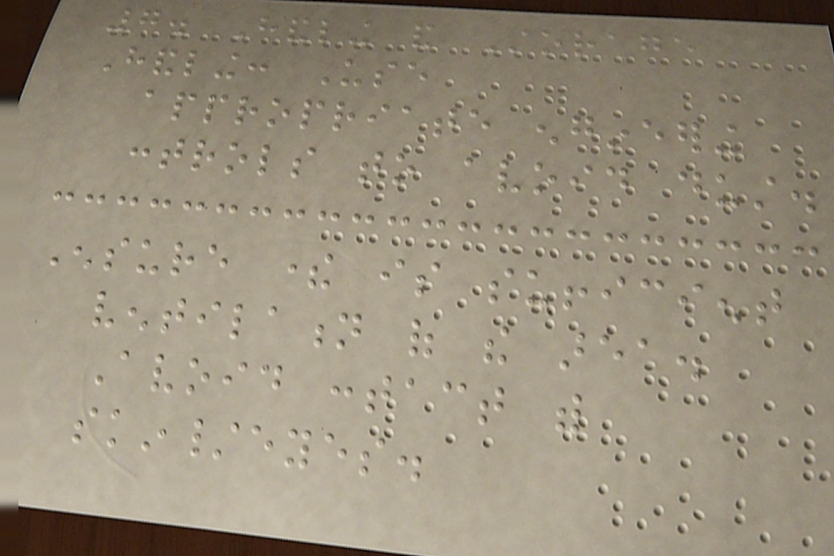7. Handling and Storage
Handling: Use
appropriate engineering
controls to avoid dust.
Ensure there is sufficient
ventilation of the area.
Avoid contact with
skin/eyes.
